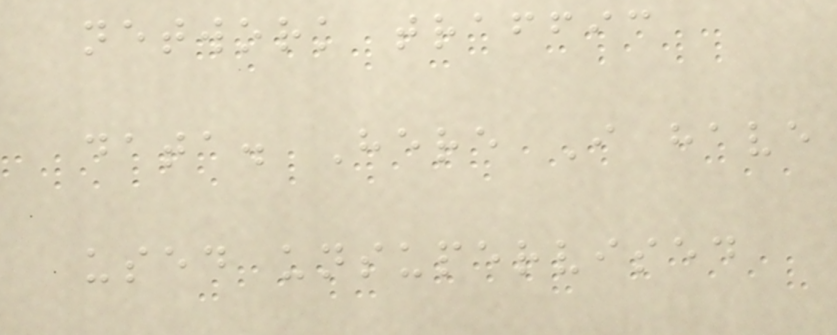network traffic
data. Here I have
used unsupervised
